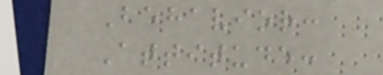Behavior:
Attitude:
